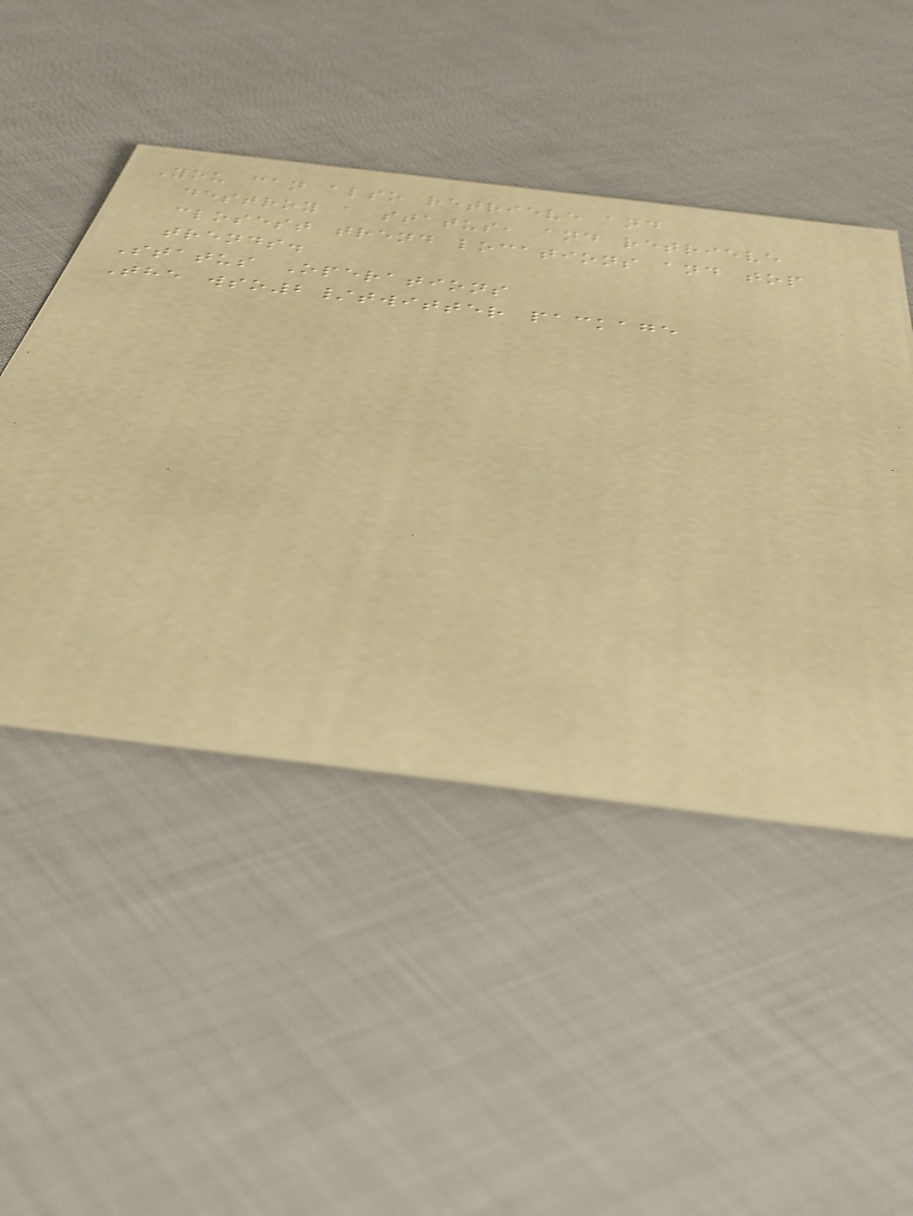You can also retrieve and
destroy a status, and retrieve
closest trend locations and top
trends.
Status Operations
The wso2/twitter package
